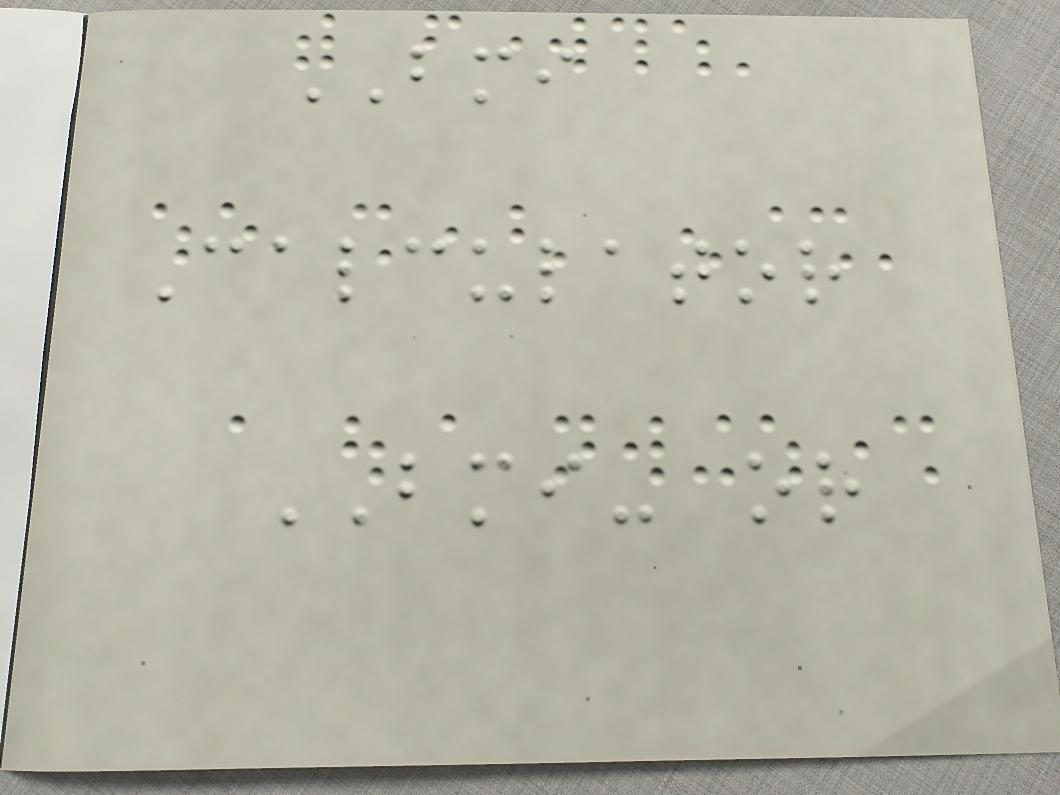BMI
Calculator
BMI- or
